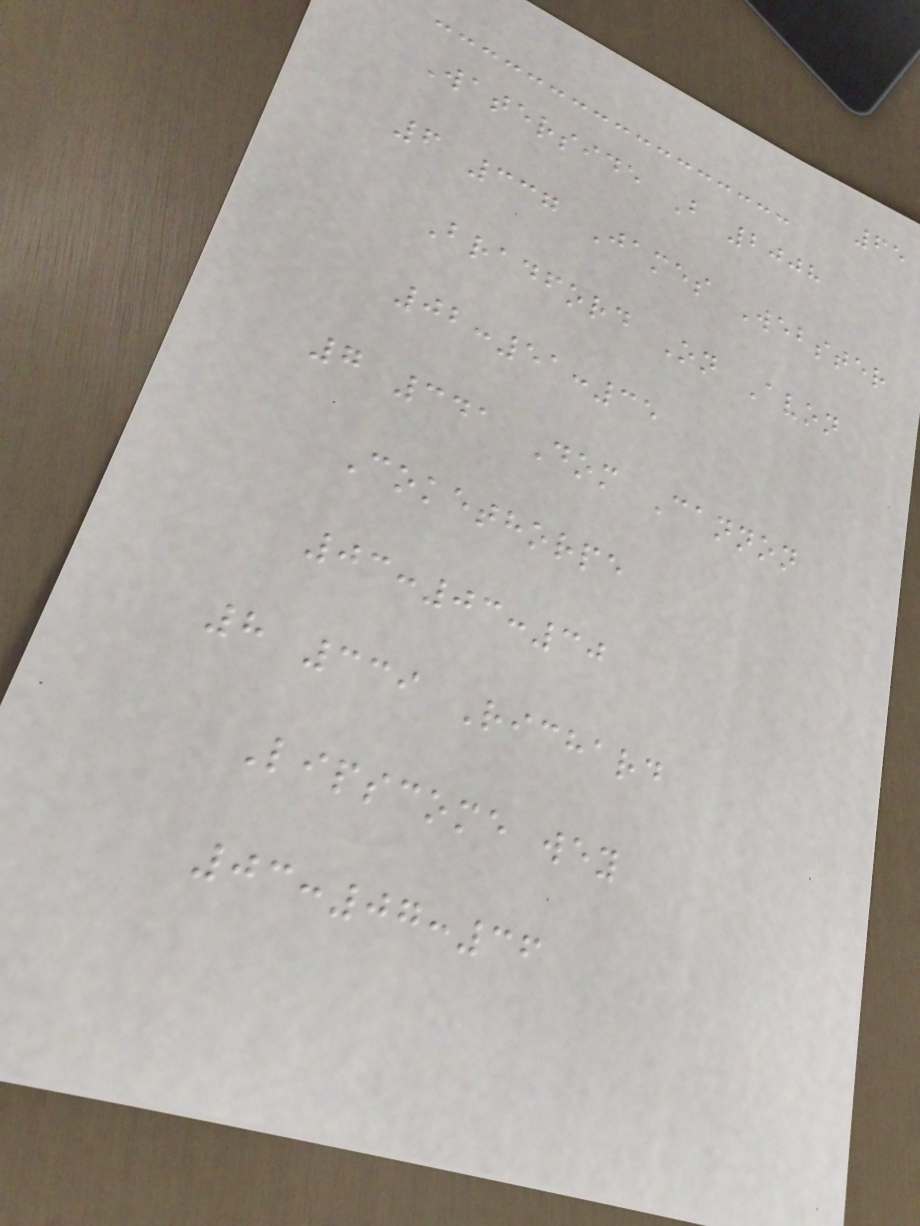65
Waterside B 2008
6 337 James Webster
Bradford On Avon
02:51:35
7 341 Dom Cannon
Cokethorpe
03:03:30
8 339 Richard
Lipscome wey
03:07:36
